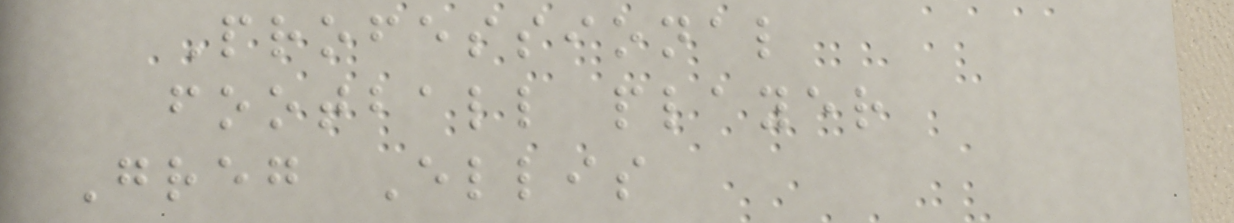Professional
football player
Greg Ellis
